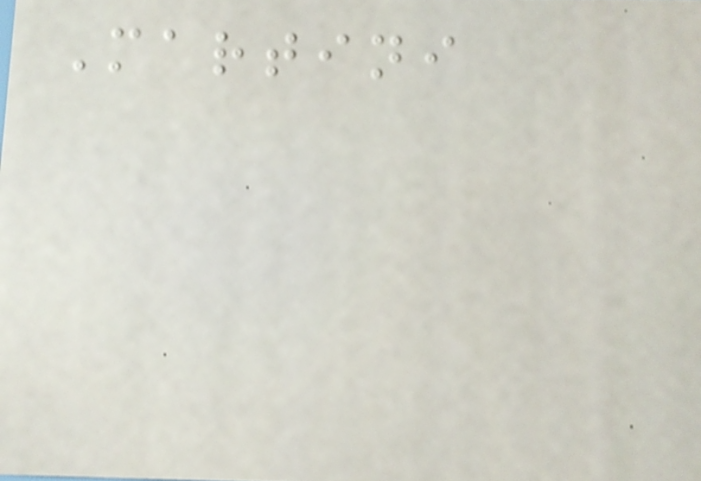Martini
